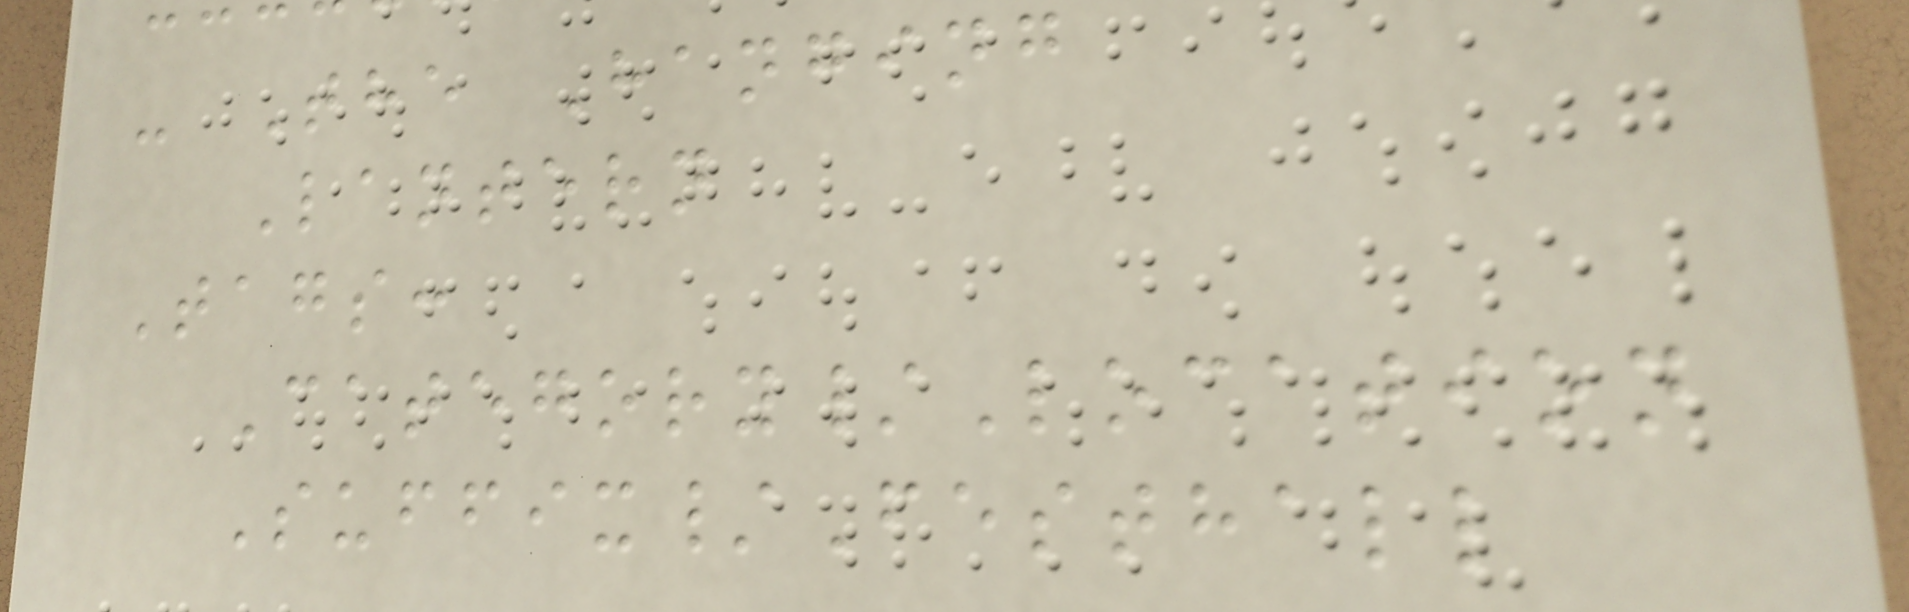- The Hanging
Lantern
Tags:
Category/Location
Suffix/Festhall
